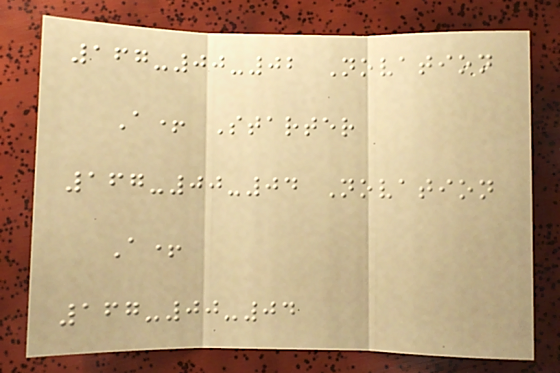167-00-02 Novation
A+ Starter
167-00-04 Novation
A+
167-00-04
